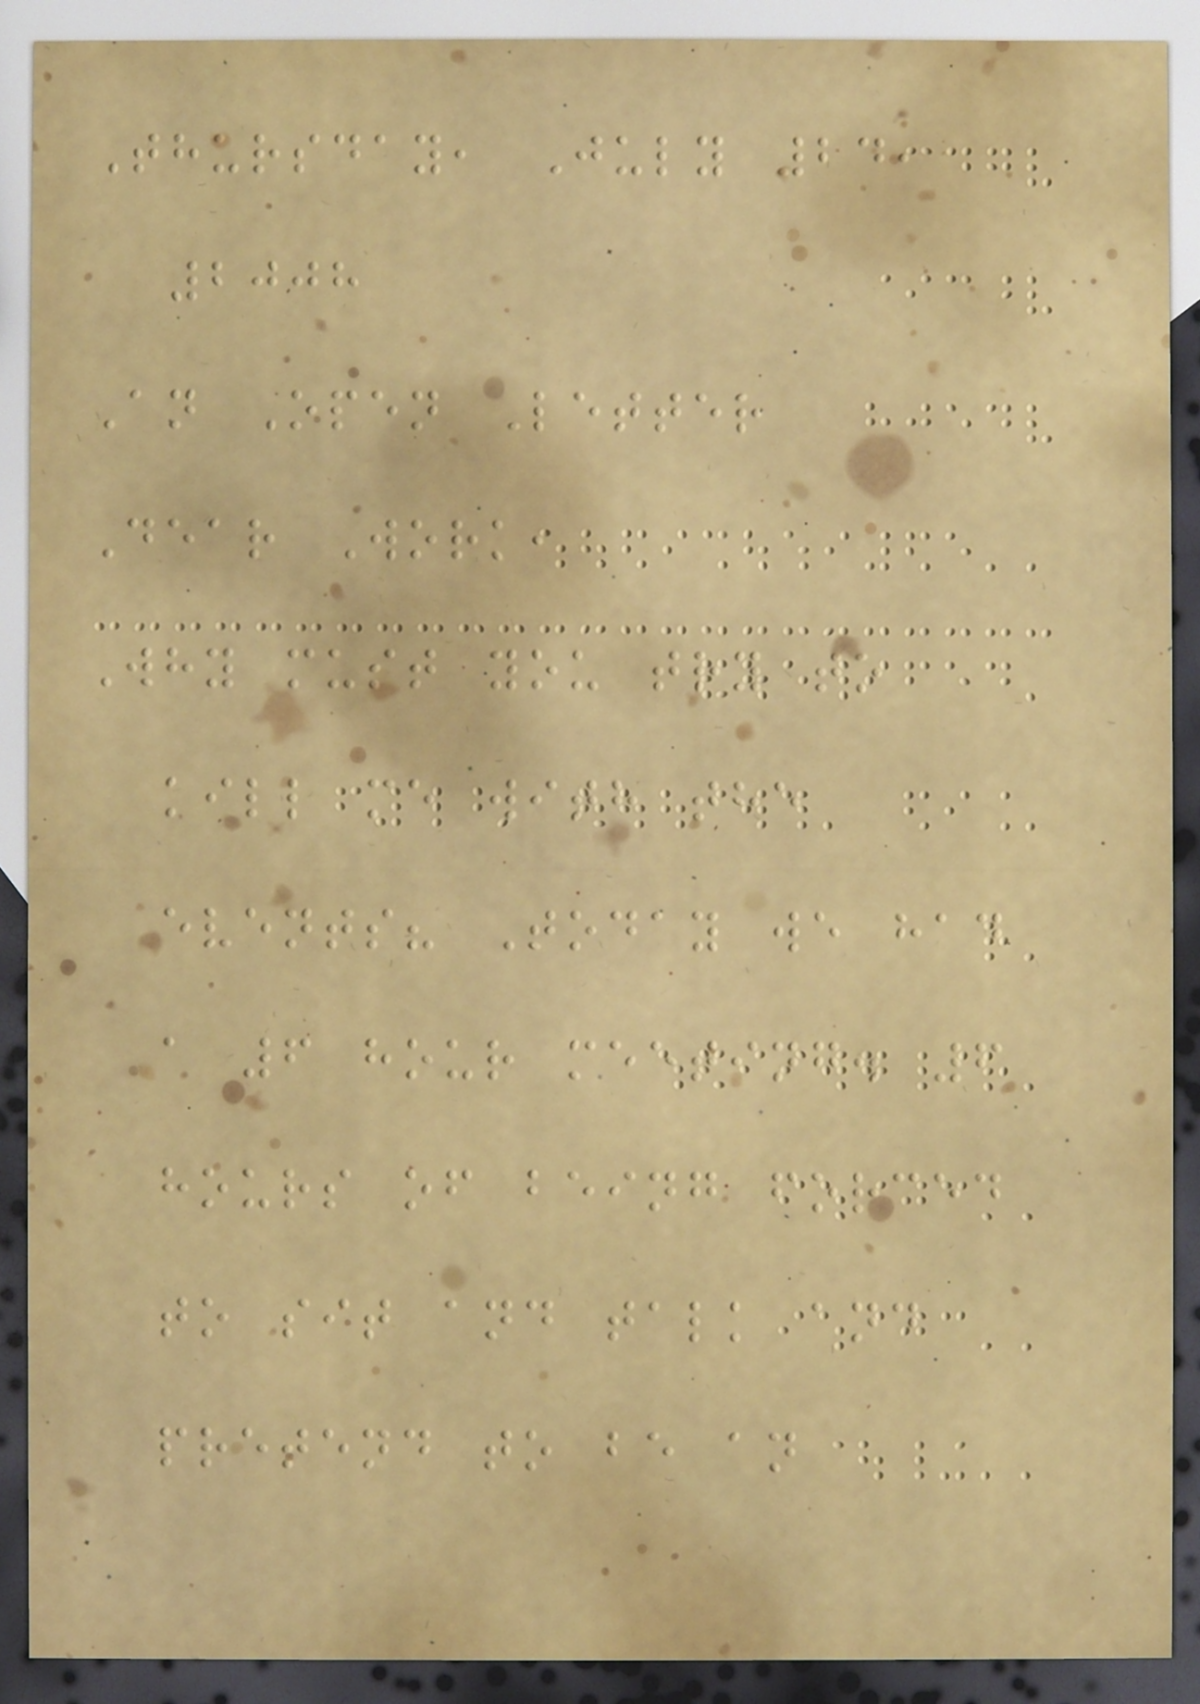Thursday, July 24,
2008
An Open Letter
Dear Work,
Why must you try to
kill me with the
events? Today we had
a 6 hour meeting. 6
hours of being forced
to sit and talk and
pretend to be an
